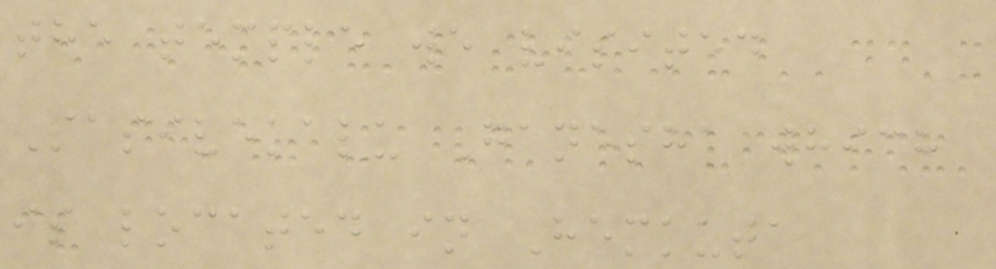the temple we visited
Sasivekalu Ganesha which
is located in Hemkuta
